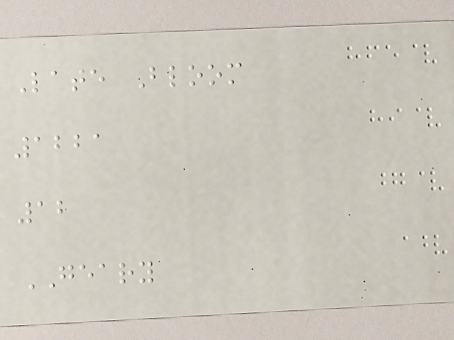Late Bloom
1221
12
GEARY
